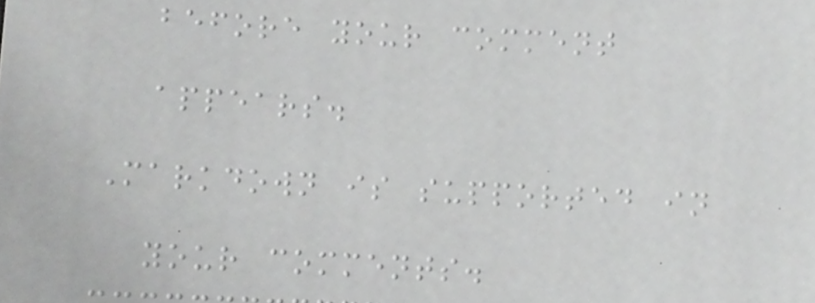before your comment
appears.
Markdown is supported in
your comments.
